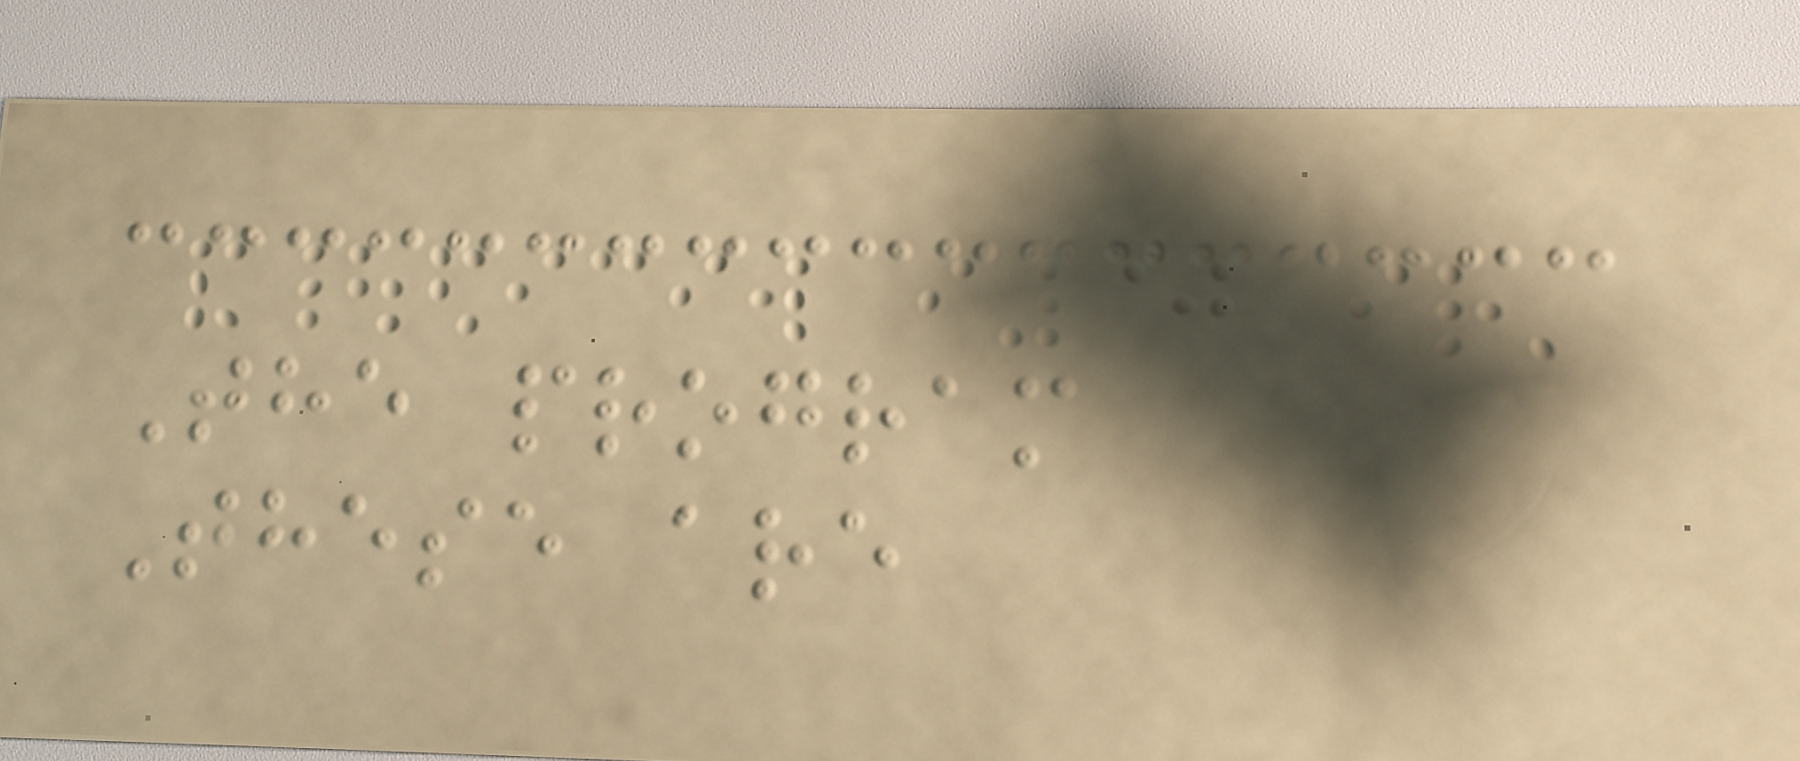The program
These are
